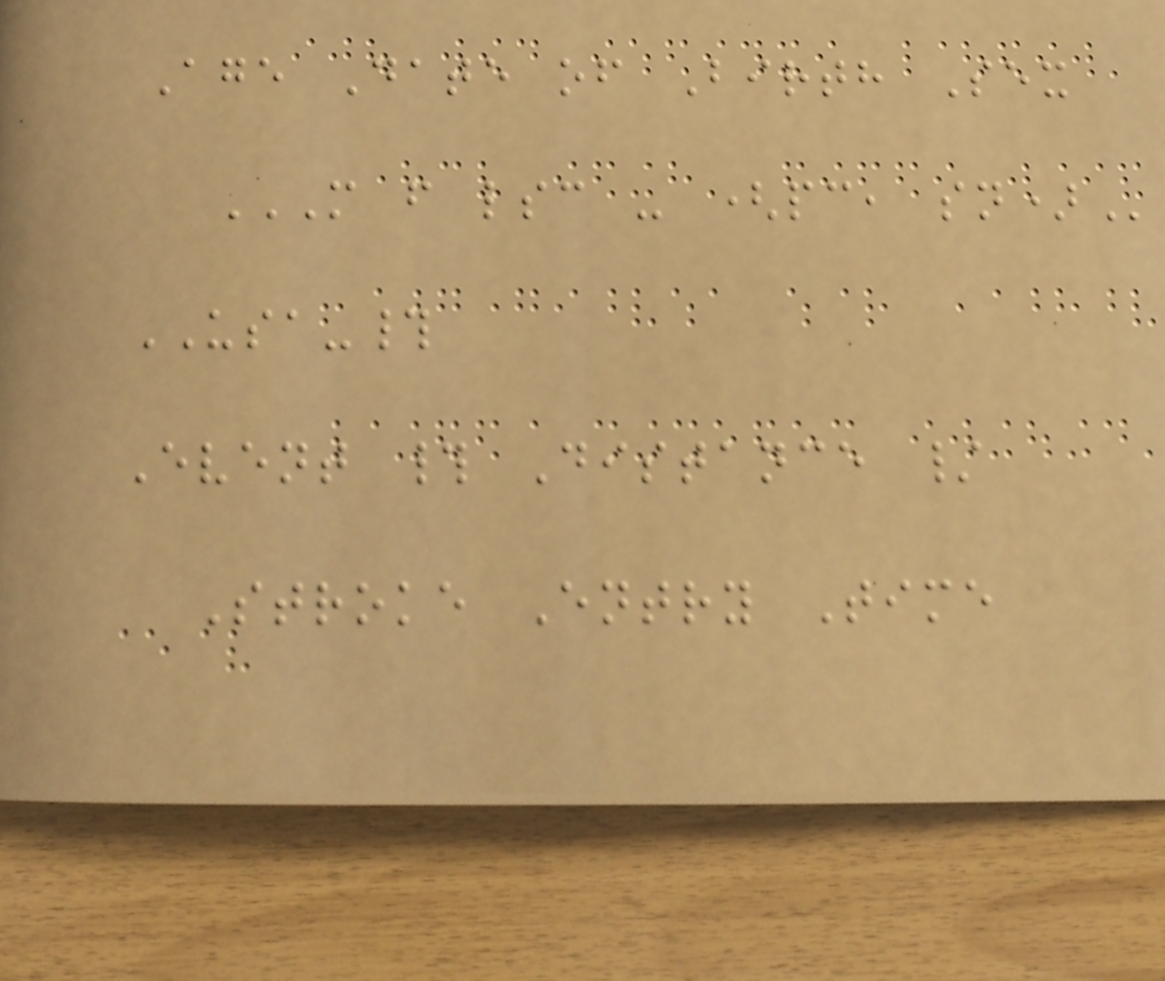Age Date of Birth Sex
M F LSC - (PC, SN)
USA-#
Event # Distance /
Stroke Entry Time
